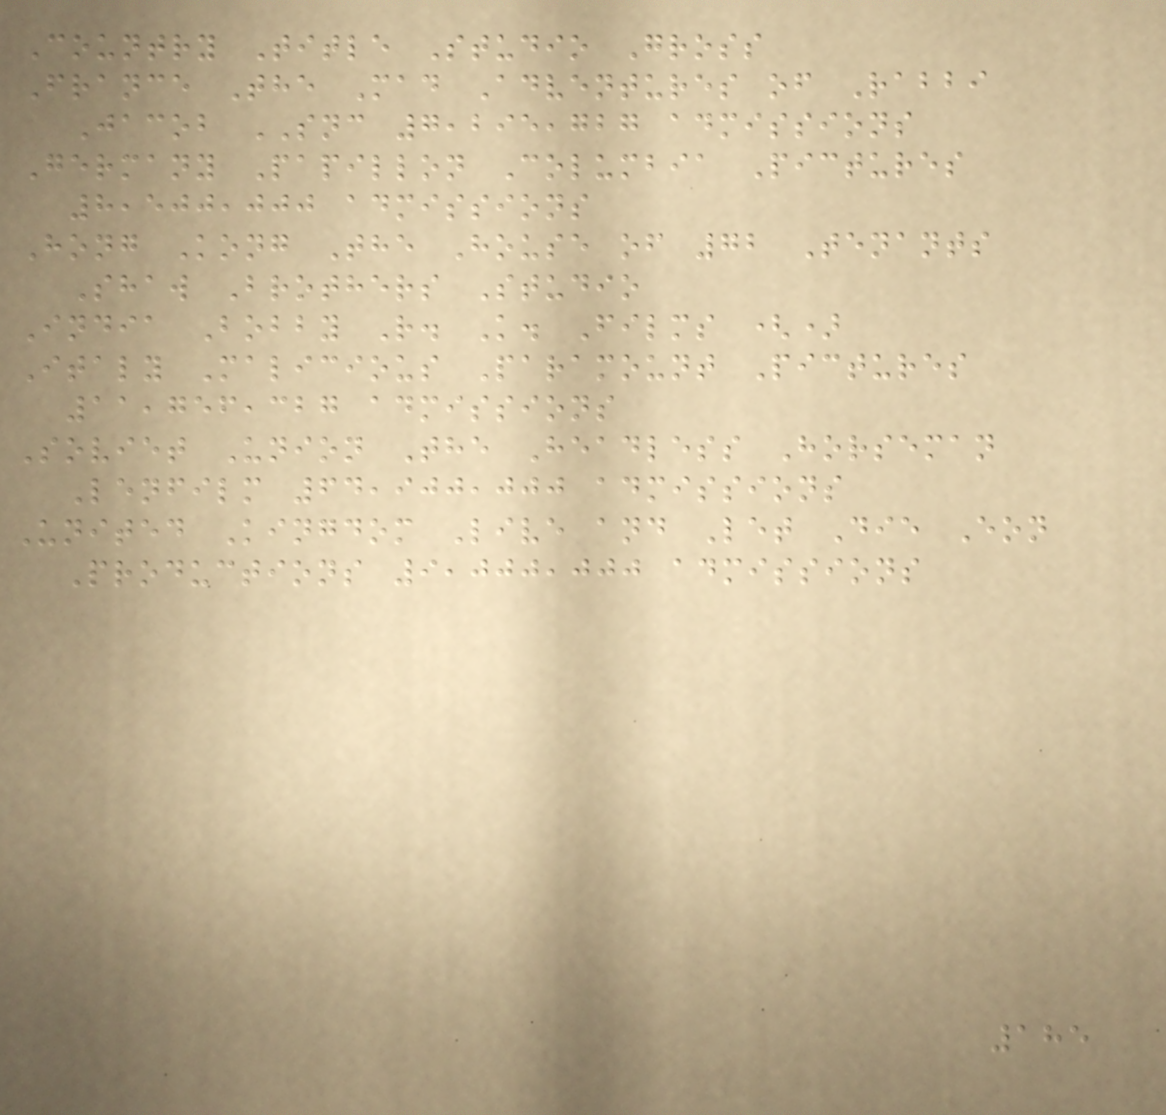Country Title Studio Gross
France The Mad Adventures of Rabbi
Jacob SNC 7,295,727 admissions
Germany Papillon Columbia Pictures
8,500,000 admissions
Hong Kong The House of 72 Tenants
Shaw Brothers Studio
India Bobby R. K. Films ()
Italy Malicious Paramount Pictures
11,756,327 admissions
Soviet Union The Headless Horseman
Lenfilm 64,900,000 admissions
United Kingdom Live and Let Die Eon
Productions 9,000,000 admissions
185
